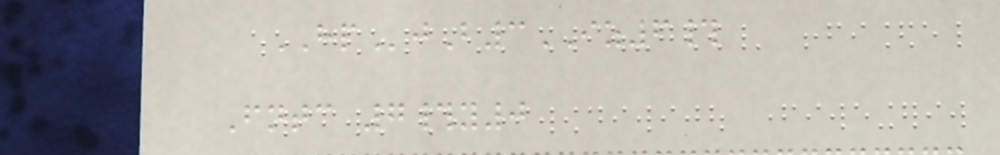HPjB3IZ6#
Fntc 7#y0
